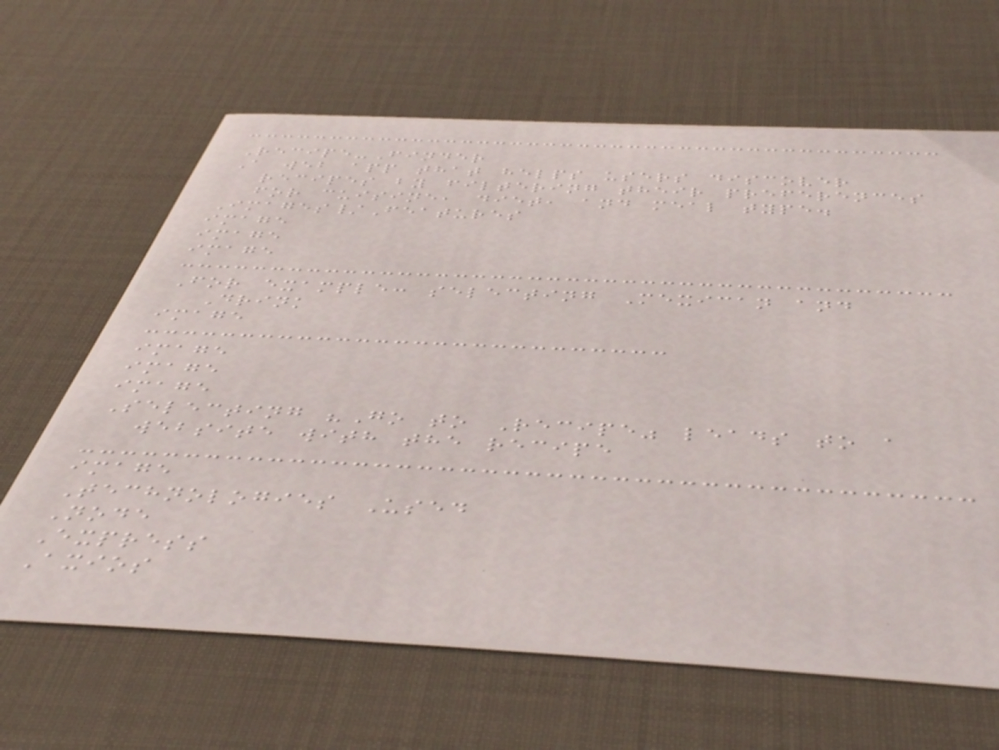Recipe-Finder
A web app that helps users discover
recipes by filtering their preferences
for cuisine, diet, and meal type.
Images/Features
image
image
image
For example: selecting Mexican and
Drink
image
image
image
image
Selecting "Go to Recipe" leads to a
website with the recipe
image
Technologies Used
Node
Express
Axios
